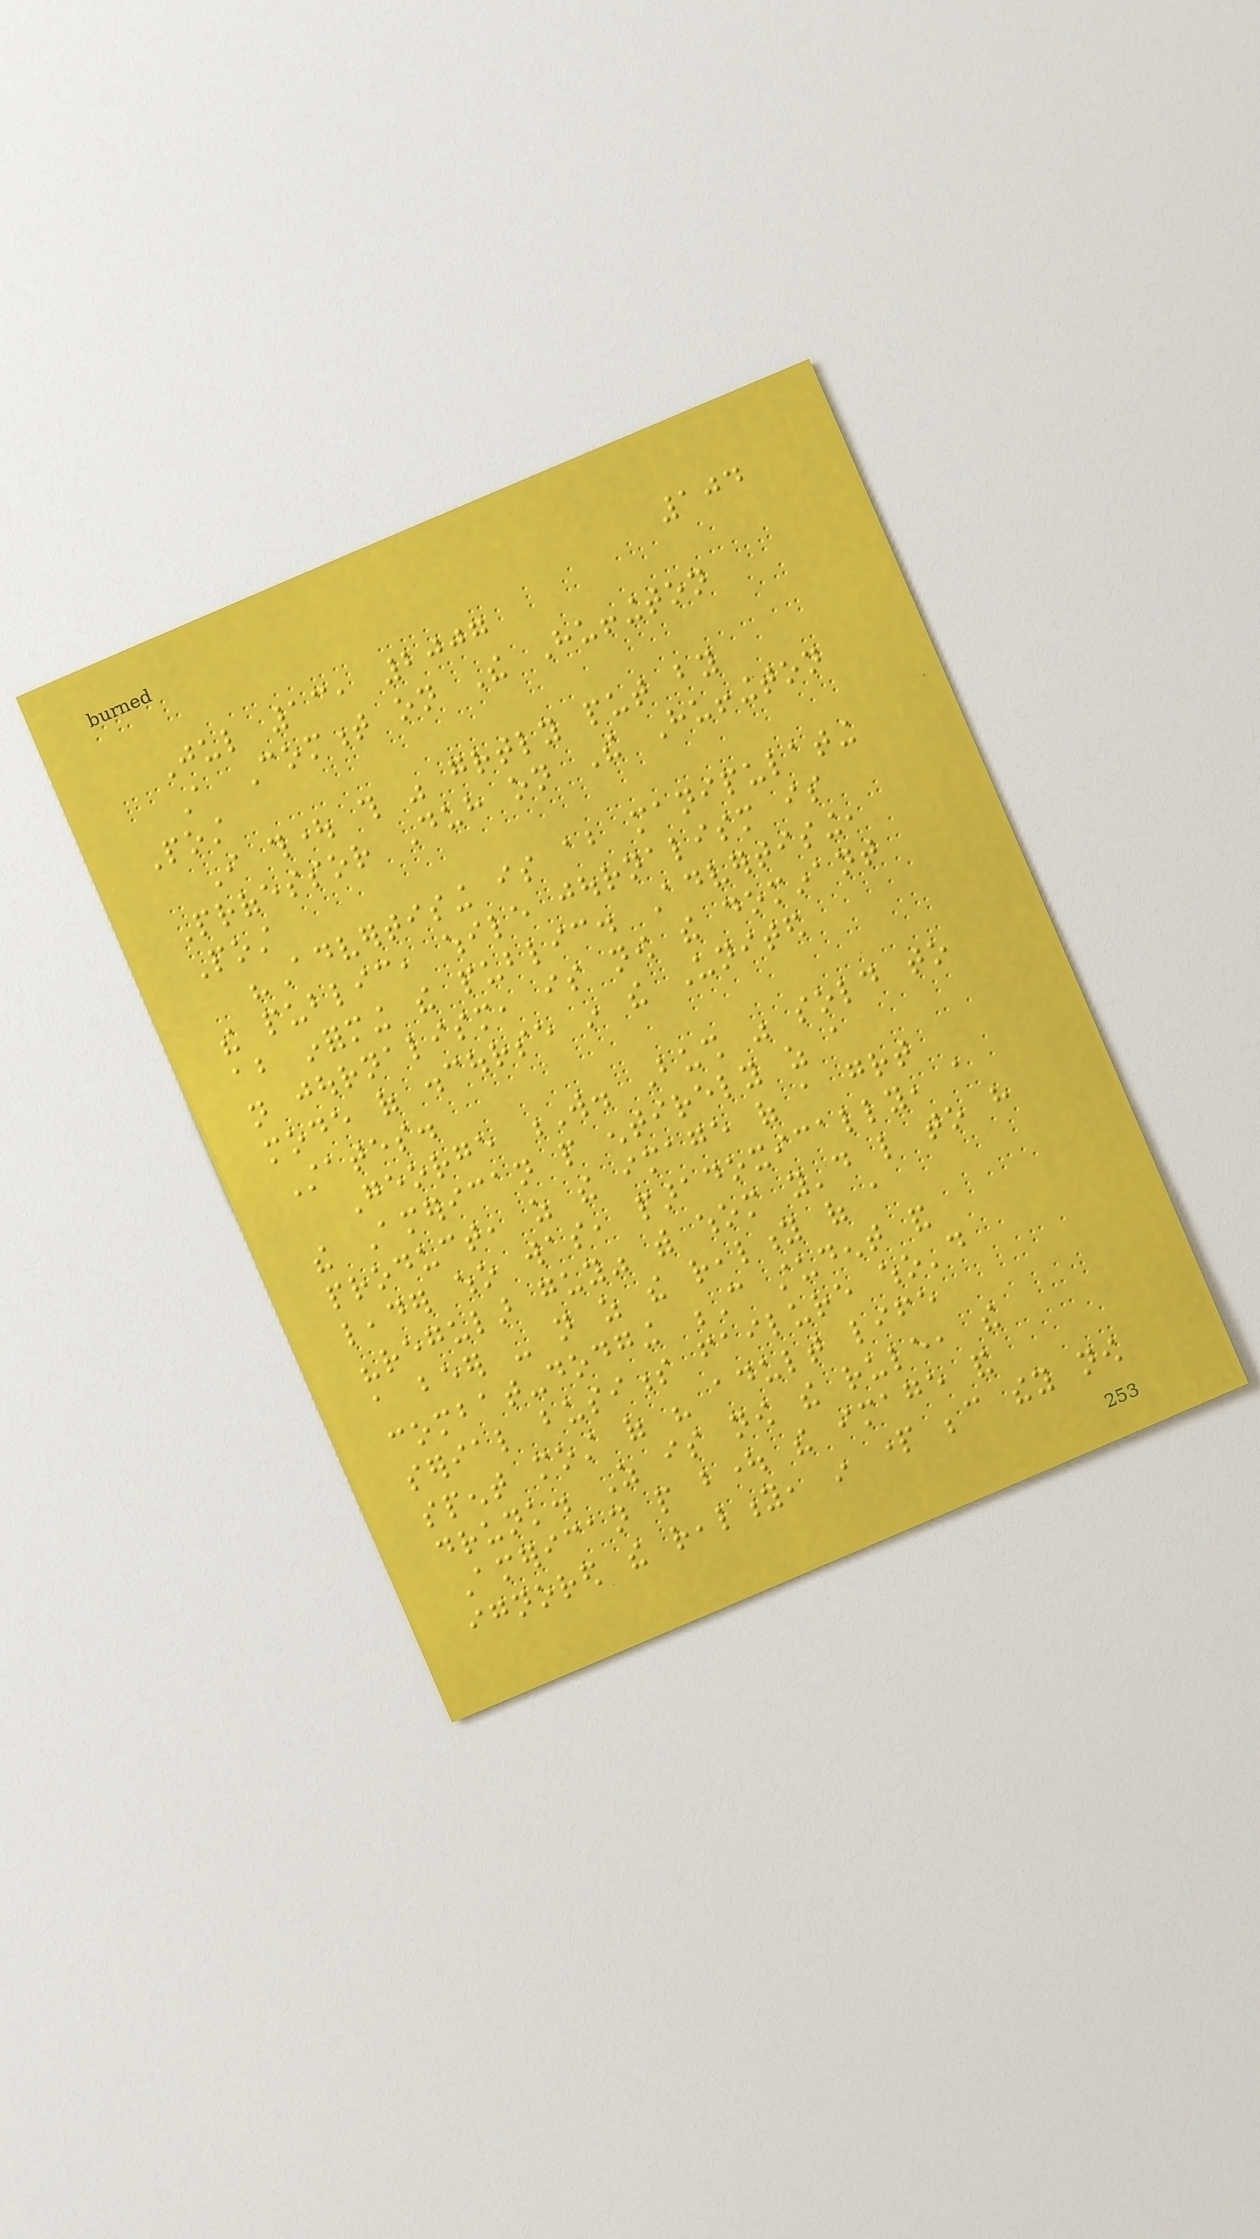104
Jul 13, 2007
A Comment on The Huffington
Post
I thought this was greatly put by
Professor Duh on The Huffington
Post
"Advertising is about manipulating
the public, while journalism is
about informing the public. Advertising,
not journalism, is now the dominant
mode of discourse in the United
States.
George W. Bush was sold to
the American people entirely as a
product, as the image of a great
leader who was, paradoxically, a
"regular guy" with whom you'd like to have
a beer - not as the reality of a
combat-dodging C student and
serial business failure who'd
spent most of his adult life
drunk. As is now the rule, the
American people bought the image and
ignored the reality, in part because they now
